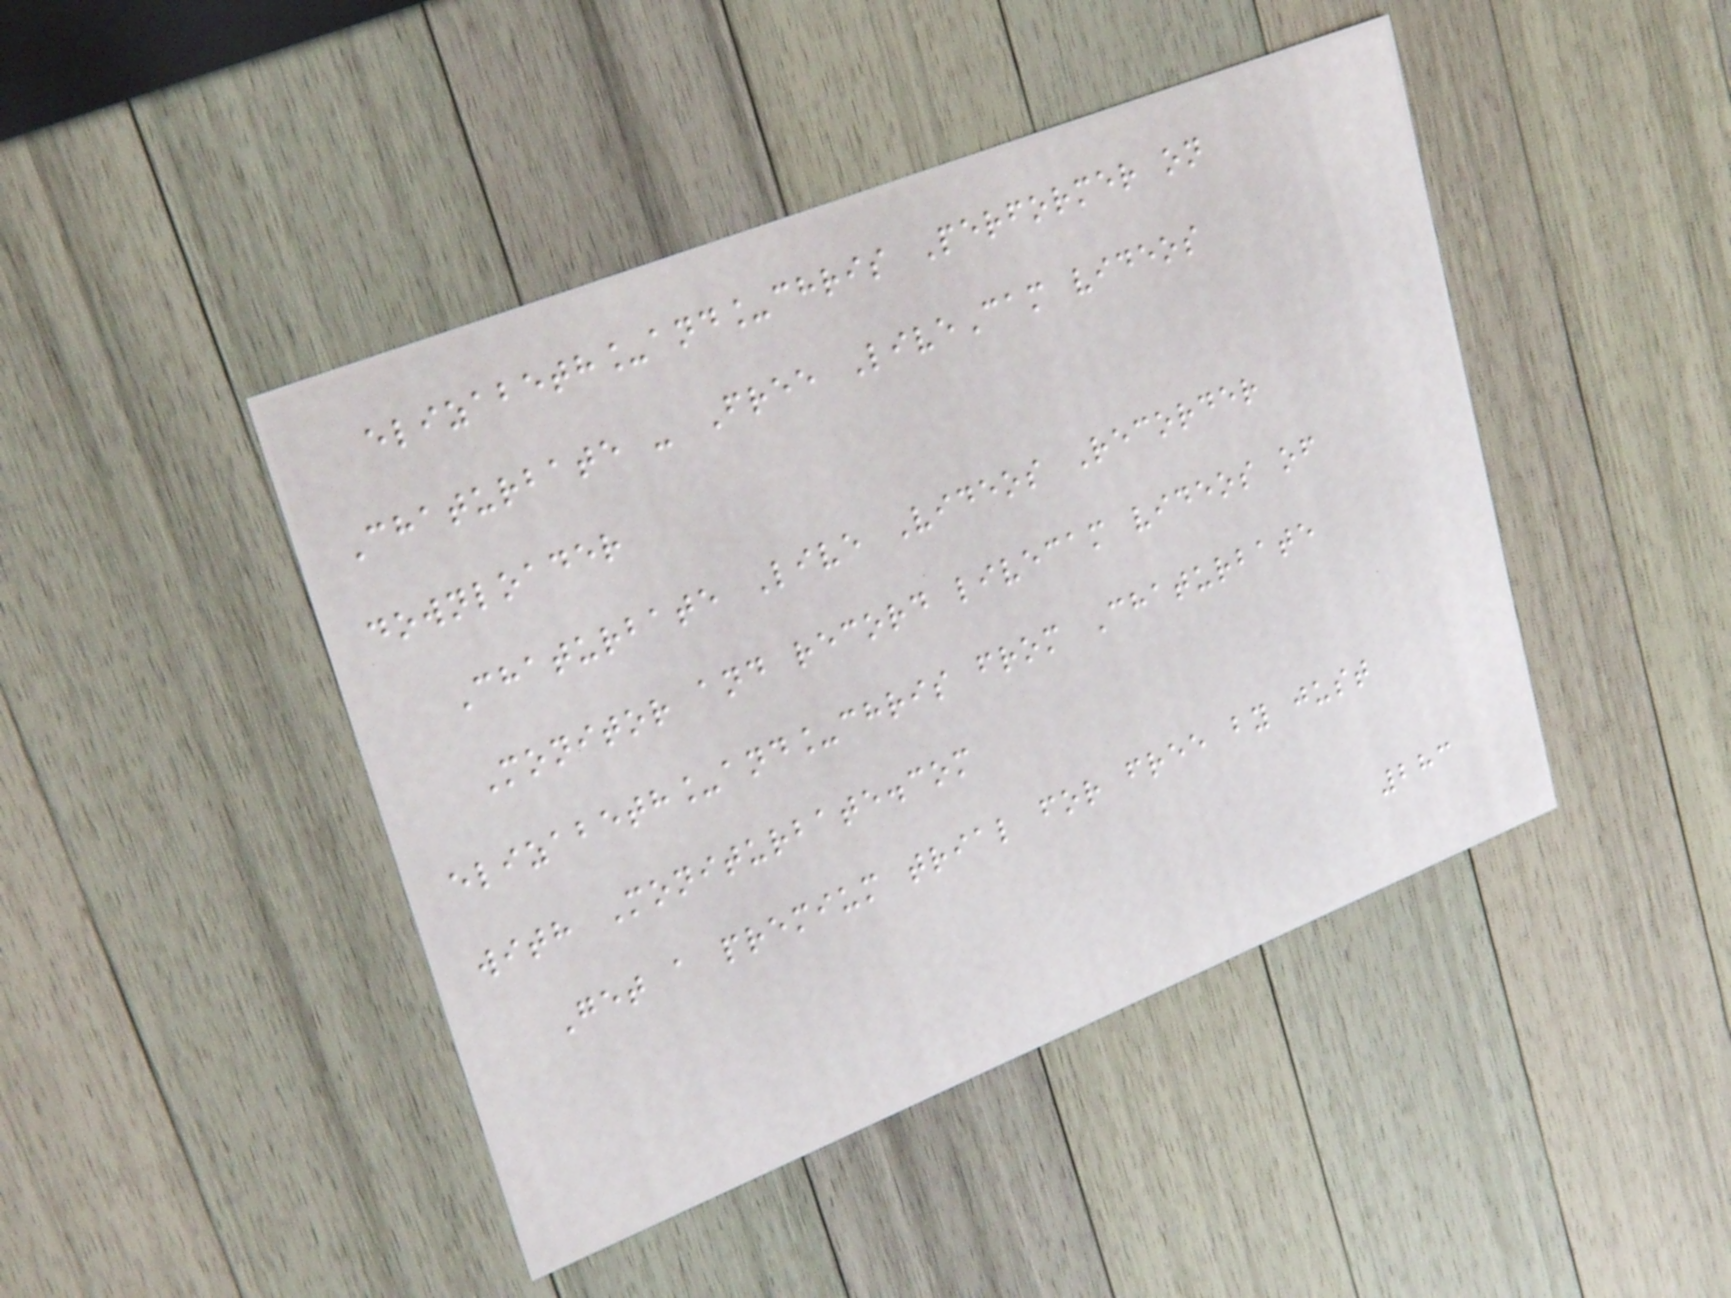elizabeth_and_chris Performer on
Chaturbate - Free LiveCam videos
downloader
Chaturbate Live Videos Recorder
Monitor and record livecam videos of
elizabeth_and_chris from Chaturbate
with Moniturbate.com
Get a premium trial for free by just
283
